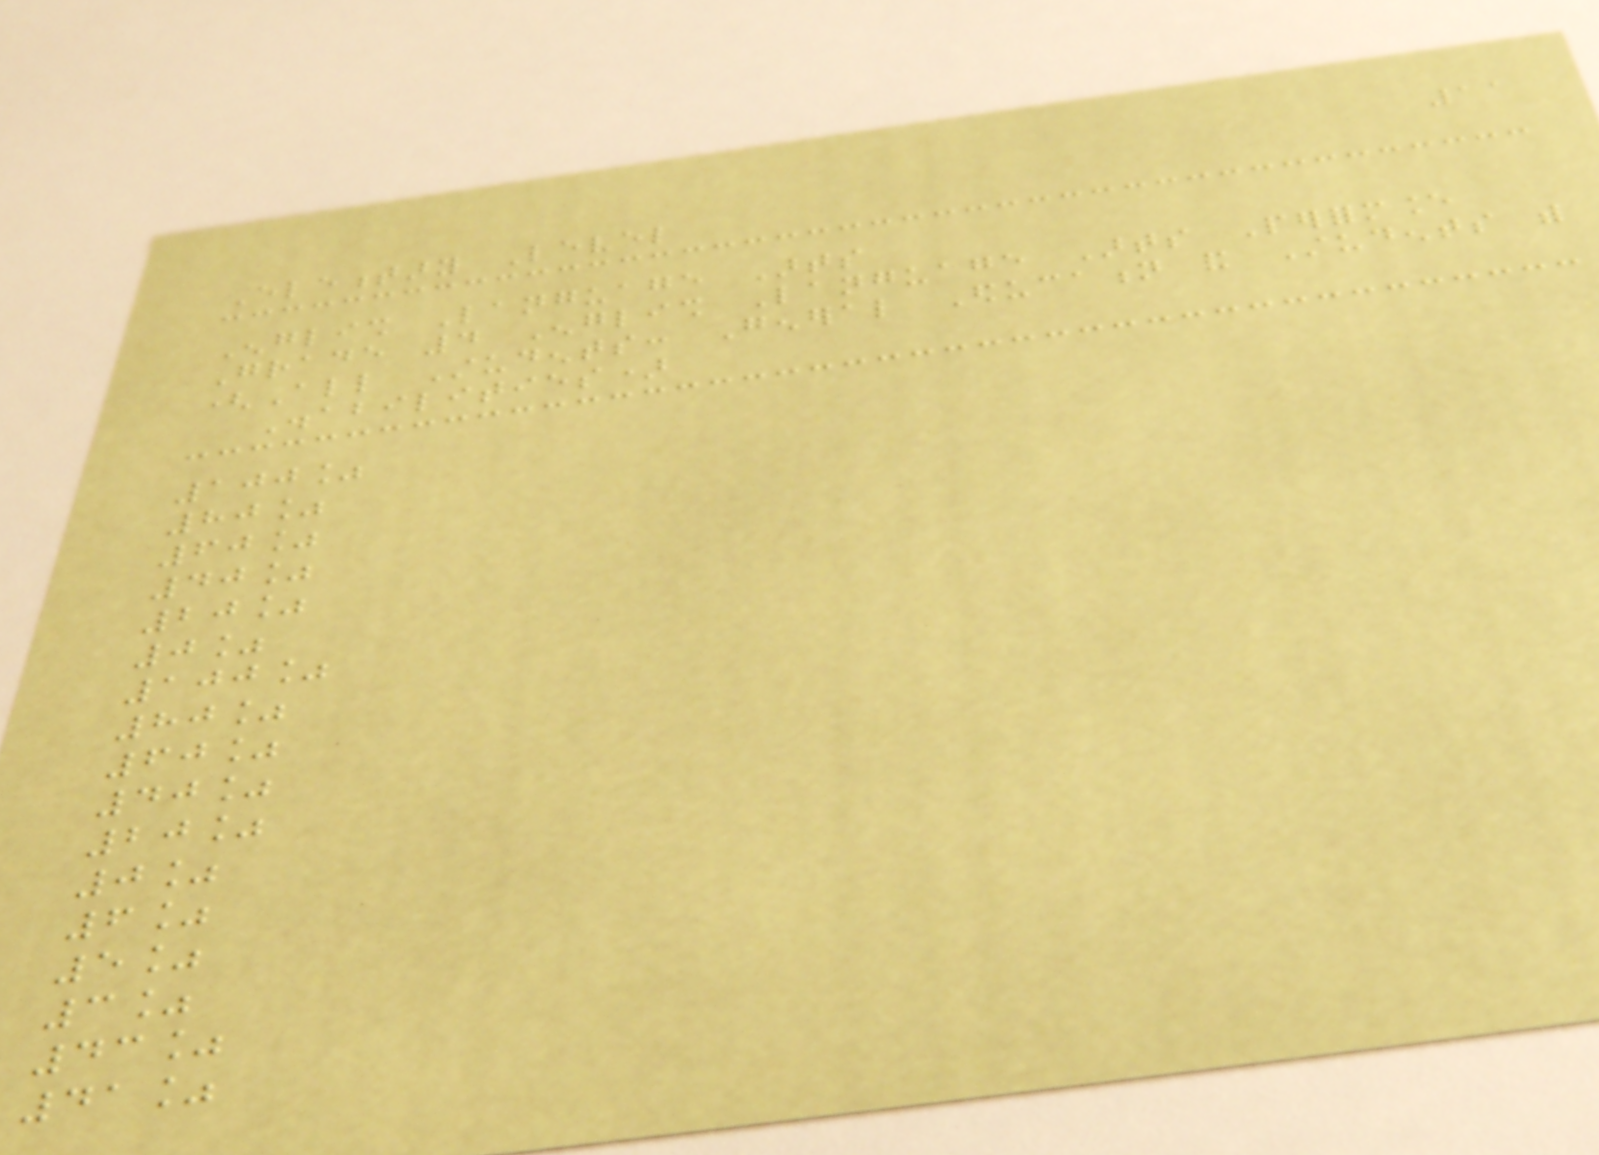11
Elementary Level
English Language Arts
Grade 4 English Language Arts Performance
(All Students: General Education and Students with
Disabilities)
100%
80%
60%
40%
20%
0%
100%
80%
60%
40%
20%
0%
6%
5%
3%
43%
41%
